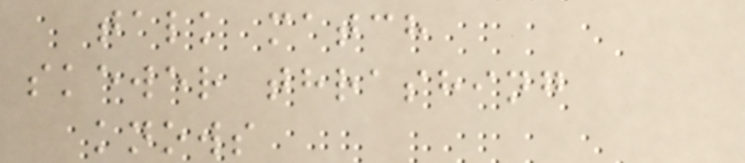talk match
skewer thrashing
knows
